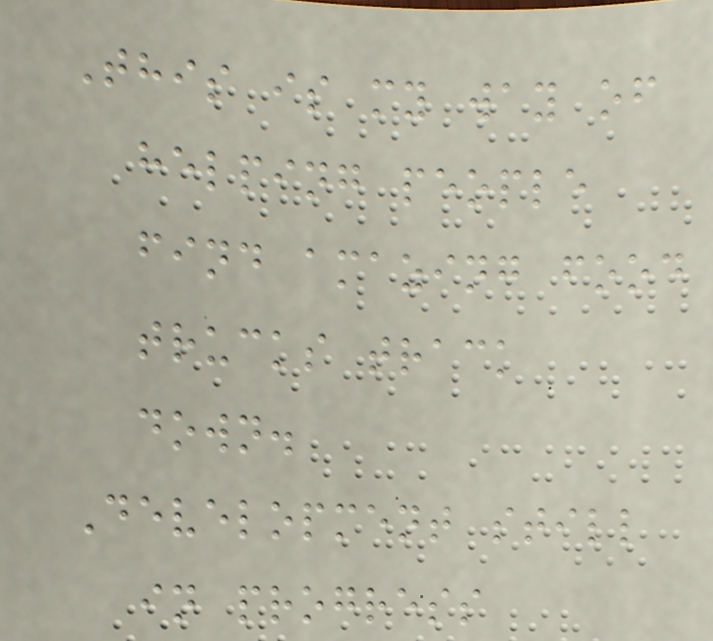This is my way of
helping people
find amazing food
trucks track
down.
Development still
in progress
